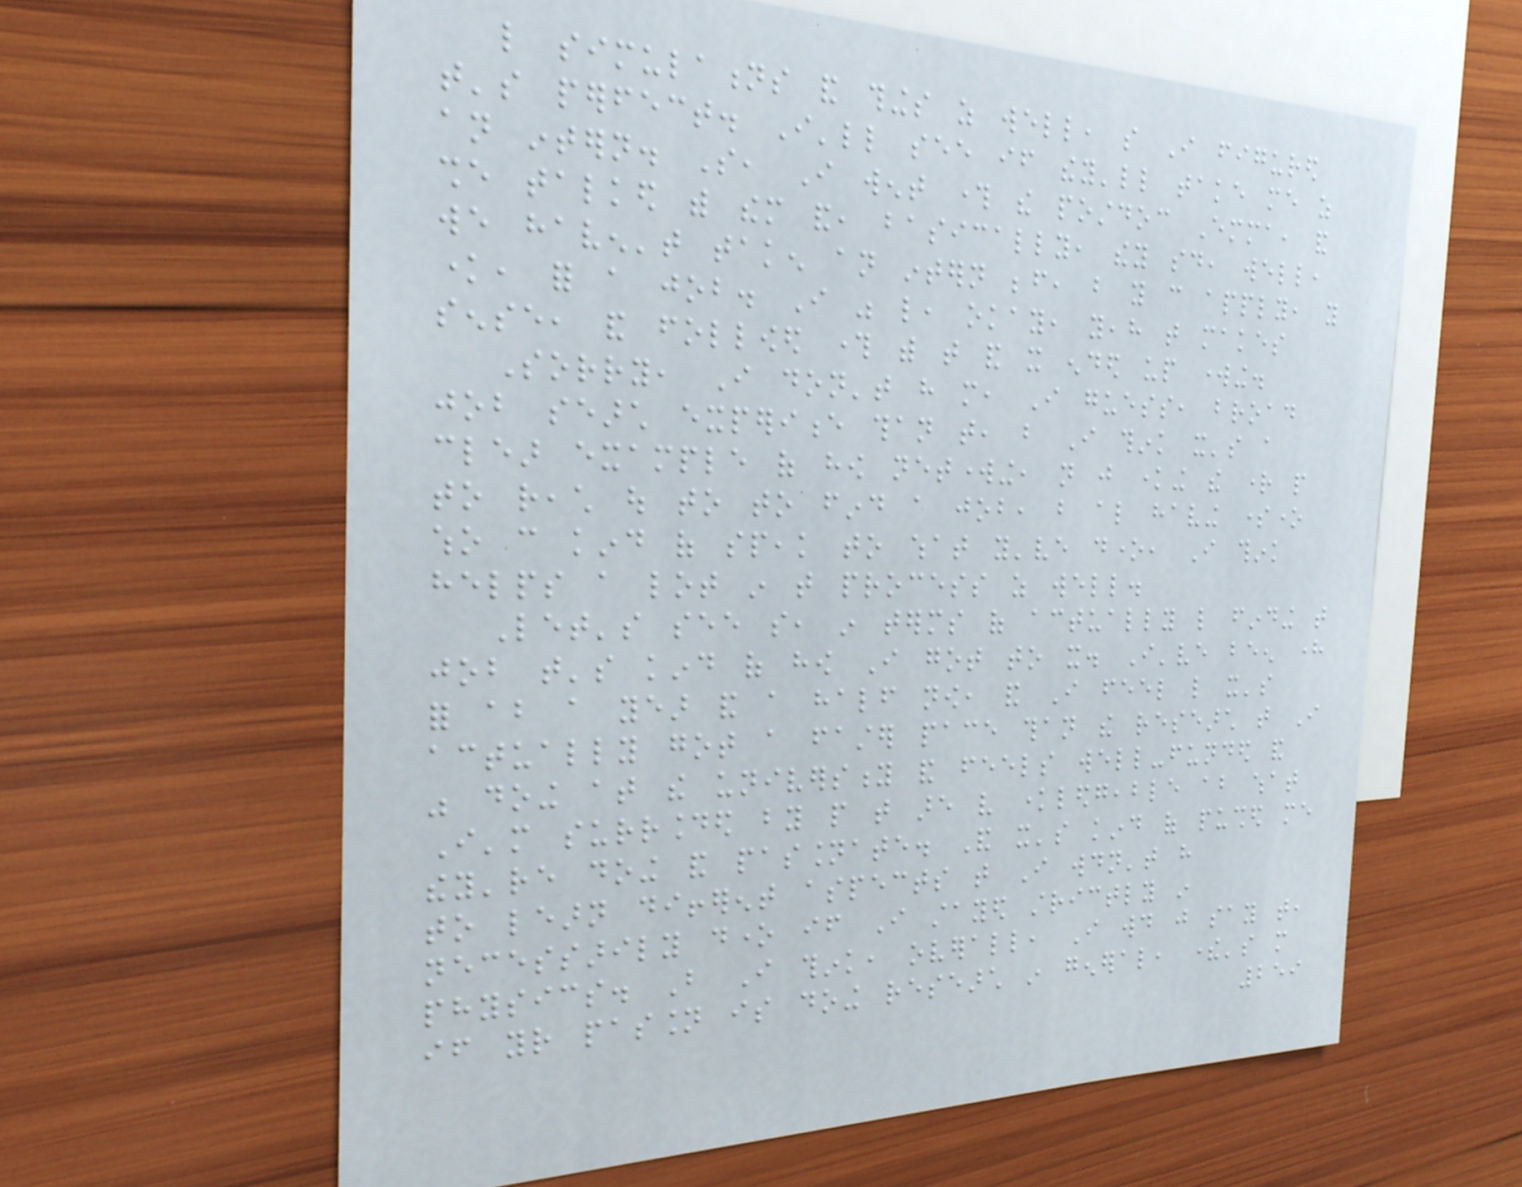like simulations and things as well, so I figured
that's perfect. I'll see if they'll take me as
an intern. So, I went through the postdoc Emma, and
she talked with them and, basically, they said, well,
we haven't taken an intern before, but you can apply, you
know, for a job. I was like, okay, yeah that makes
sense, and followed through with that and it ended up working.
Sorry, I don't have more, I guess, broad
job search experience than that, but I think it's a
clear example of how networking, not just knowing the right people
to reach out to to find a job, but also having someone
who can kind of speak to what you've done, I think
helps a lot in that process as well.
Let's see so, in terms of actually like finding that
job that's kind of how I got to it. I've been here
for about a year and a half now, and I feel like it's
actually got a faster pace than the research that I
was doing at the university and feels well-funded and
I'm surrounded by people that are very knowledgeable about what
they're doing and passionate. And it's kind of pushed me
to learn different aspects that I wouldn't have
necessarily done if I stayed strictly in
physics. But I think, overall, I would just say that,
if your passion is doing research in general, there's more
259
